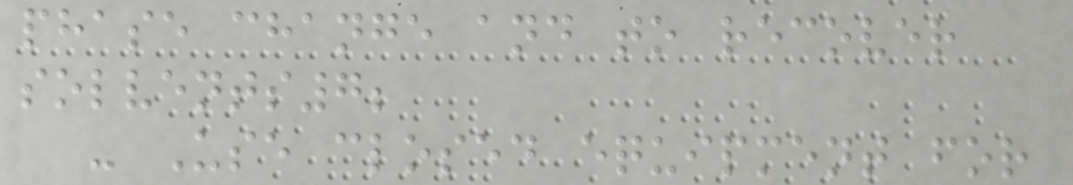phase change and to recover
solvents7;
- Use closed equipment for
